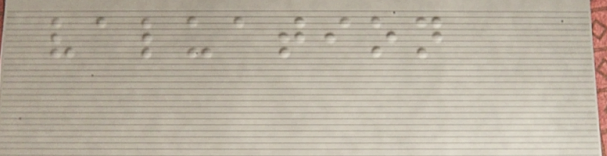valuation
